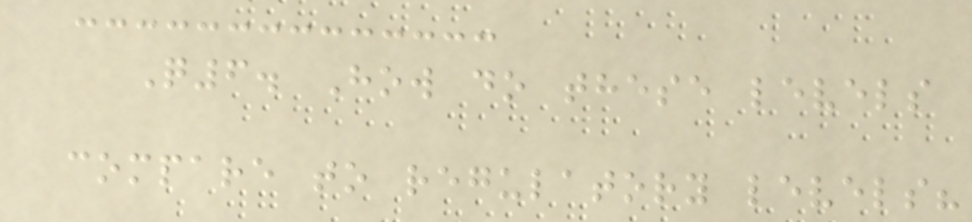Q6. How do these levels
compare to regulatory levels?
